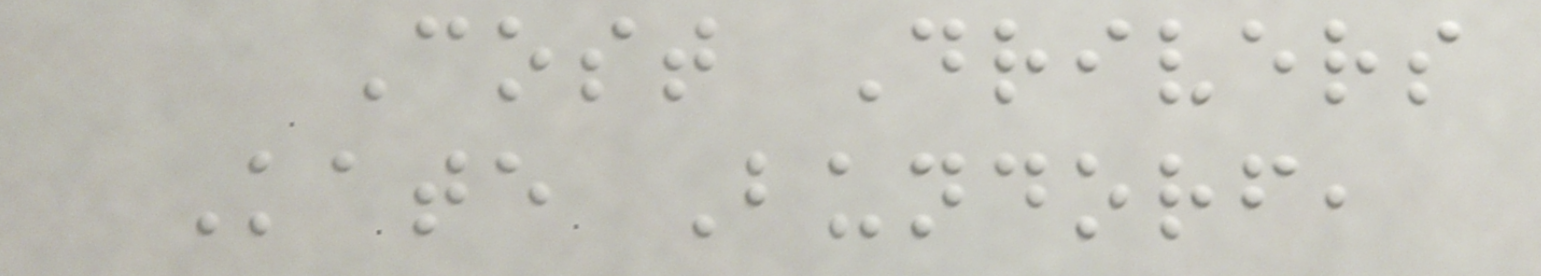Cost Drivers
Kate Bundorf,
